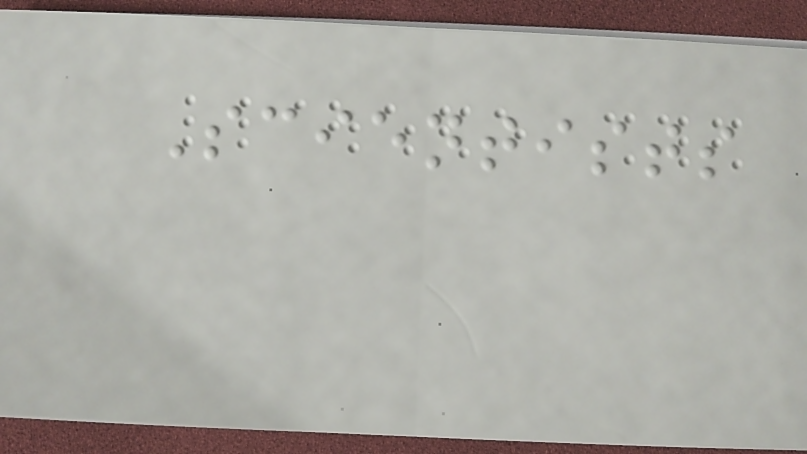Scientists
